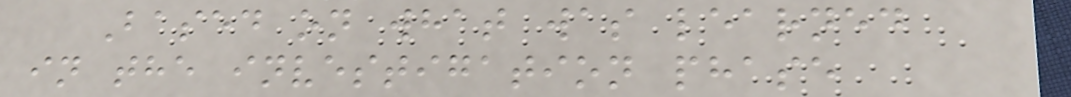Based on what was learned
in the investigation phase
